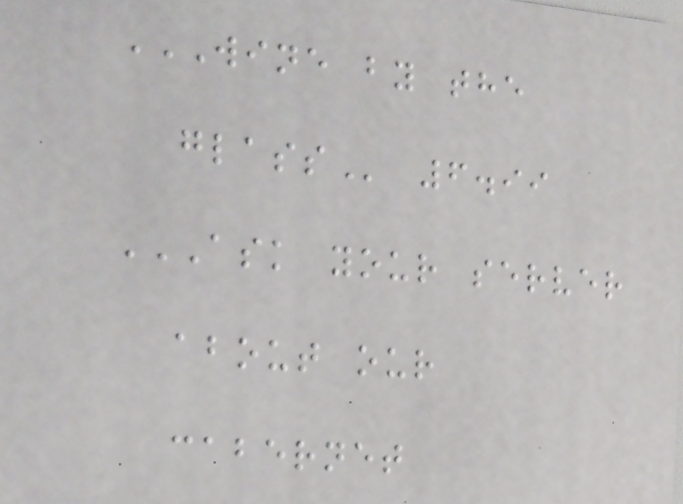WINE BY THE
GLASS 6.99
ASK YOUR SERVER
ABOUT OUR
CABERNET
